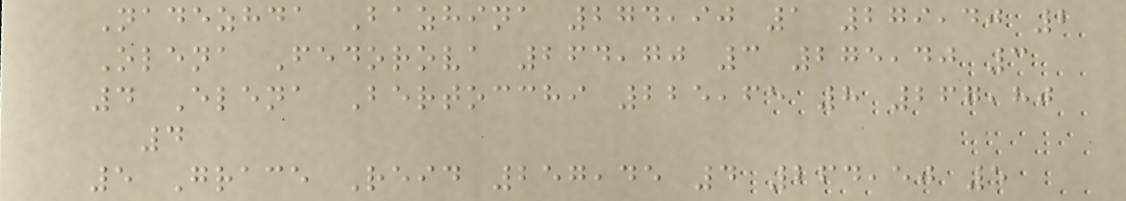Nadezhda Bazhina 274,90 1 279,40 2
Olena Fedorova 264,70 3 275,40 3
4 Elena Bertocchi 225,65 8 267,80
4
5 Grace Reid 257,45 4 264,50 5
